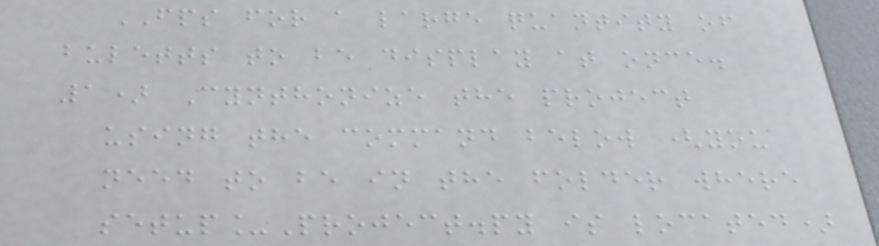FPS for a large quantity of
buletts to be display at once.
1) Cynthonize the project
using the command below (you
need to be in the folder where
setup_Project.py is located)
